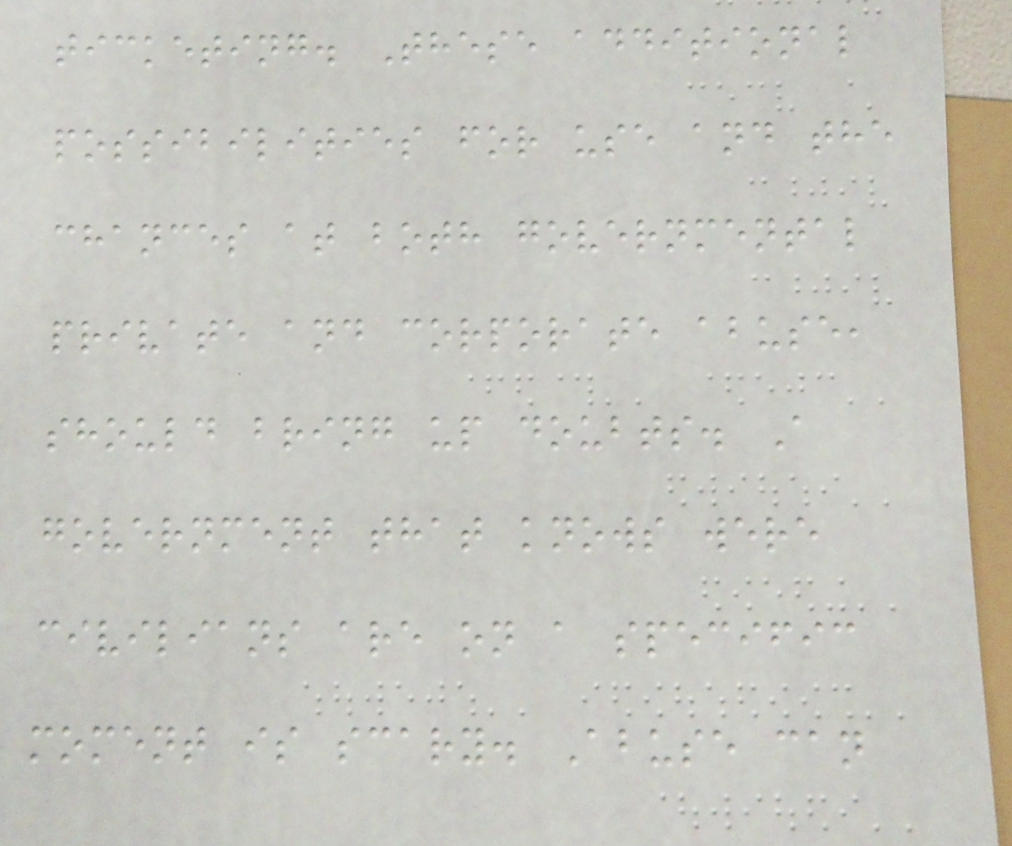ticketing. These additional
possibilities for use and the
chances at both governmental
private and corporate abuse,
should bring up doubts. A
government that knows were
civilians are on a specific
moment is scary. Abuse can
